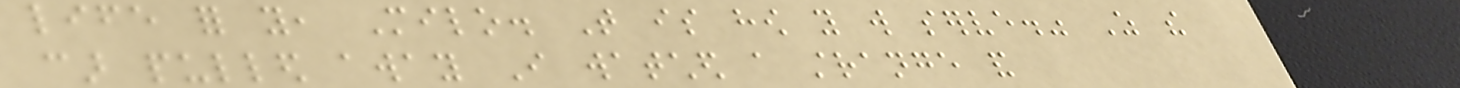life for you, Milo. That is how you will serve." As the
car pulled away I watched a strange and
